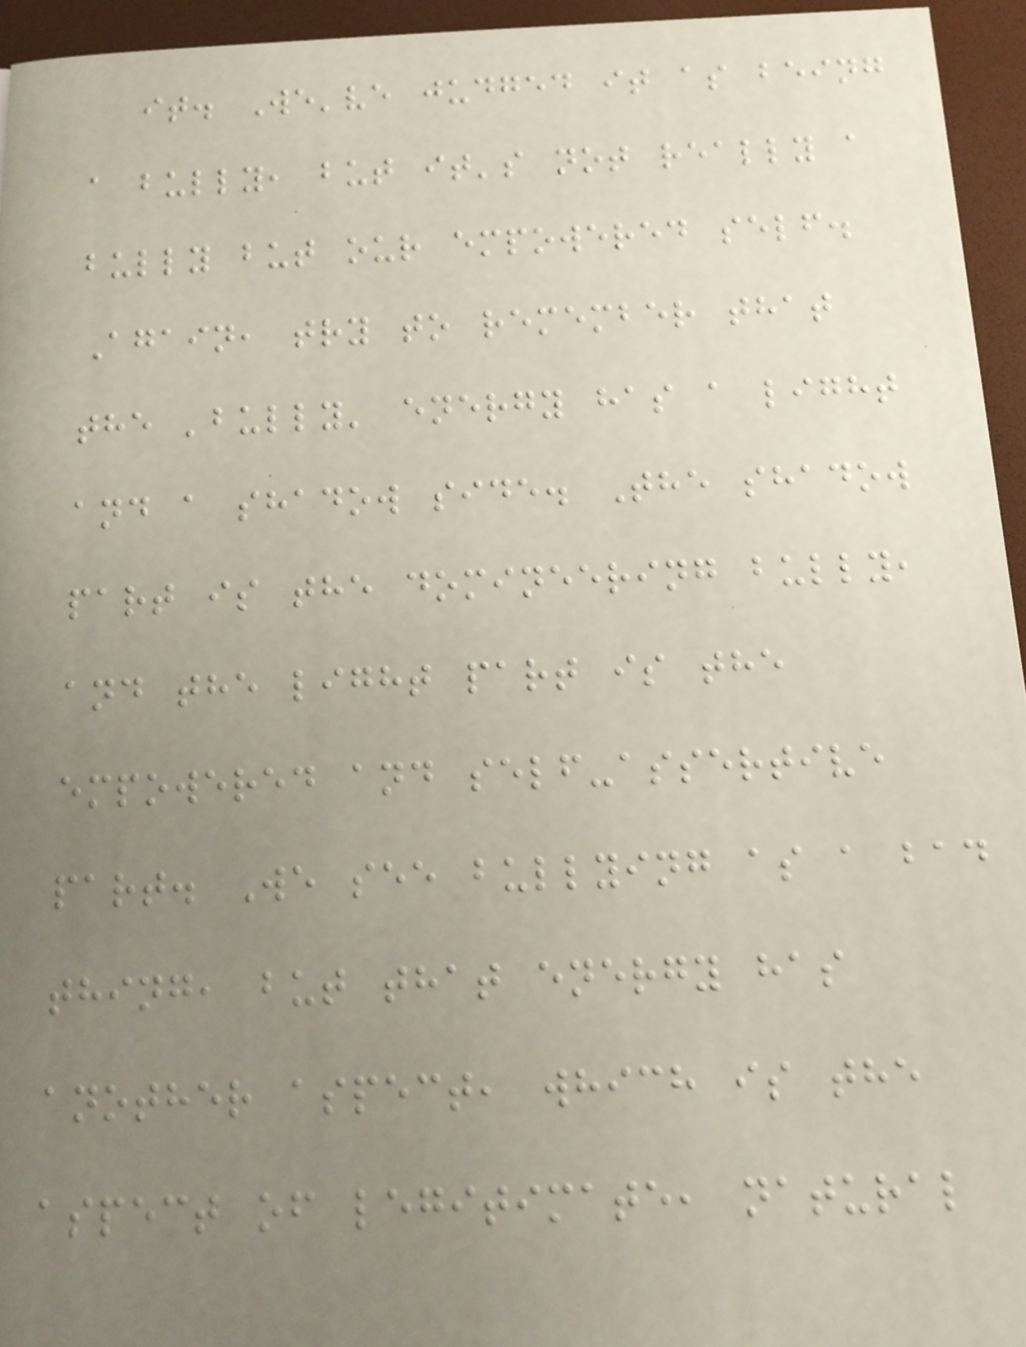it. We've judged it as being
a bully, but it's not really a
bully but our empowered self.
Again, try to remember that
the 'bully' energy has a light
and a shadow side. The shadow
part is the domineering bully,
and the light part is the
empowered and self-assertive
part. We see bullying as a bad
thing, but that energy has
another aspect, which is the
aspect of legitimate, natural
